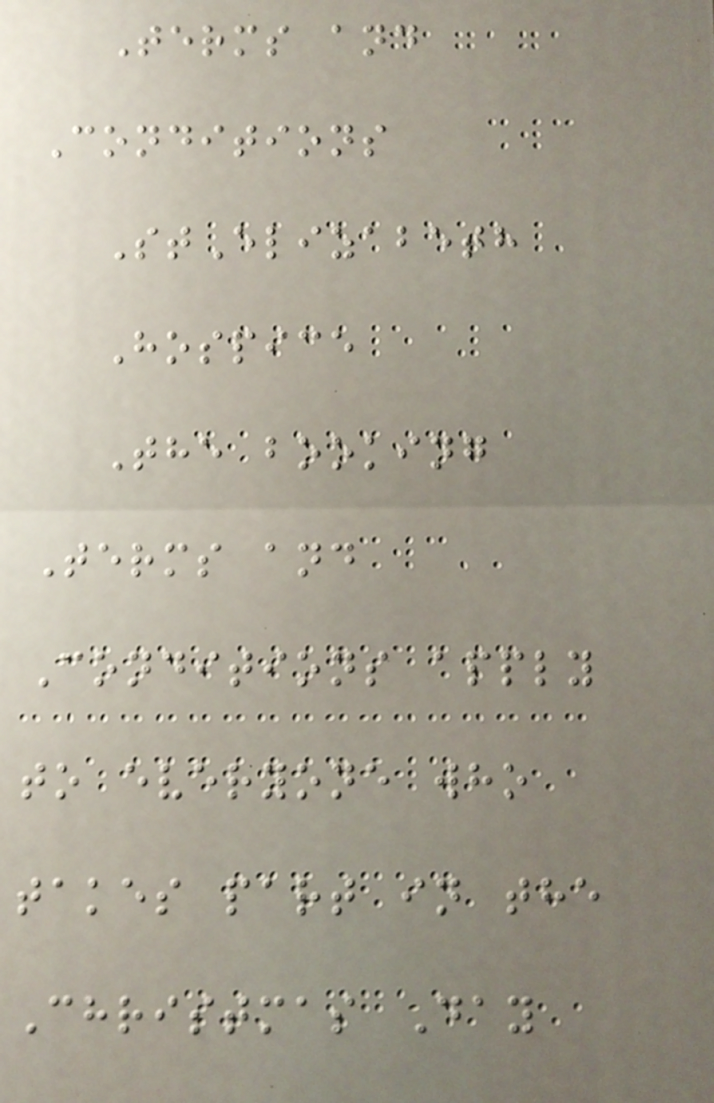Terms and
Conditions
StElizabeth
Hospice
The booking
Terms and
Conditions apply
to everyone who
takes part in the
Christmas Day
